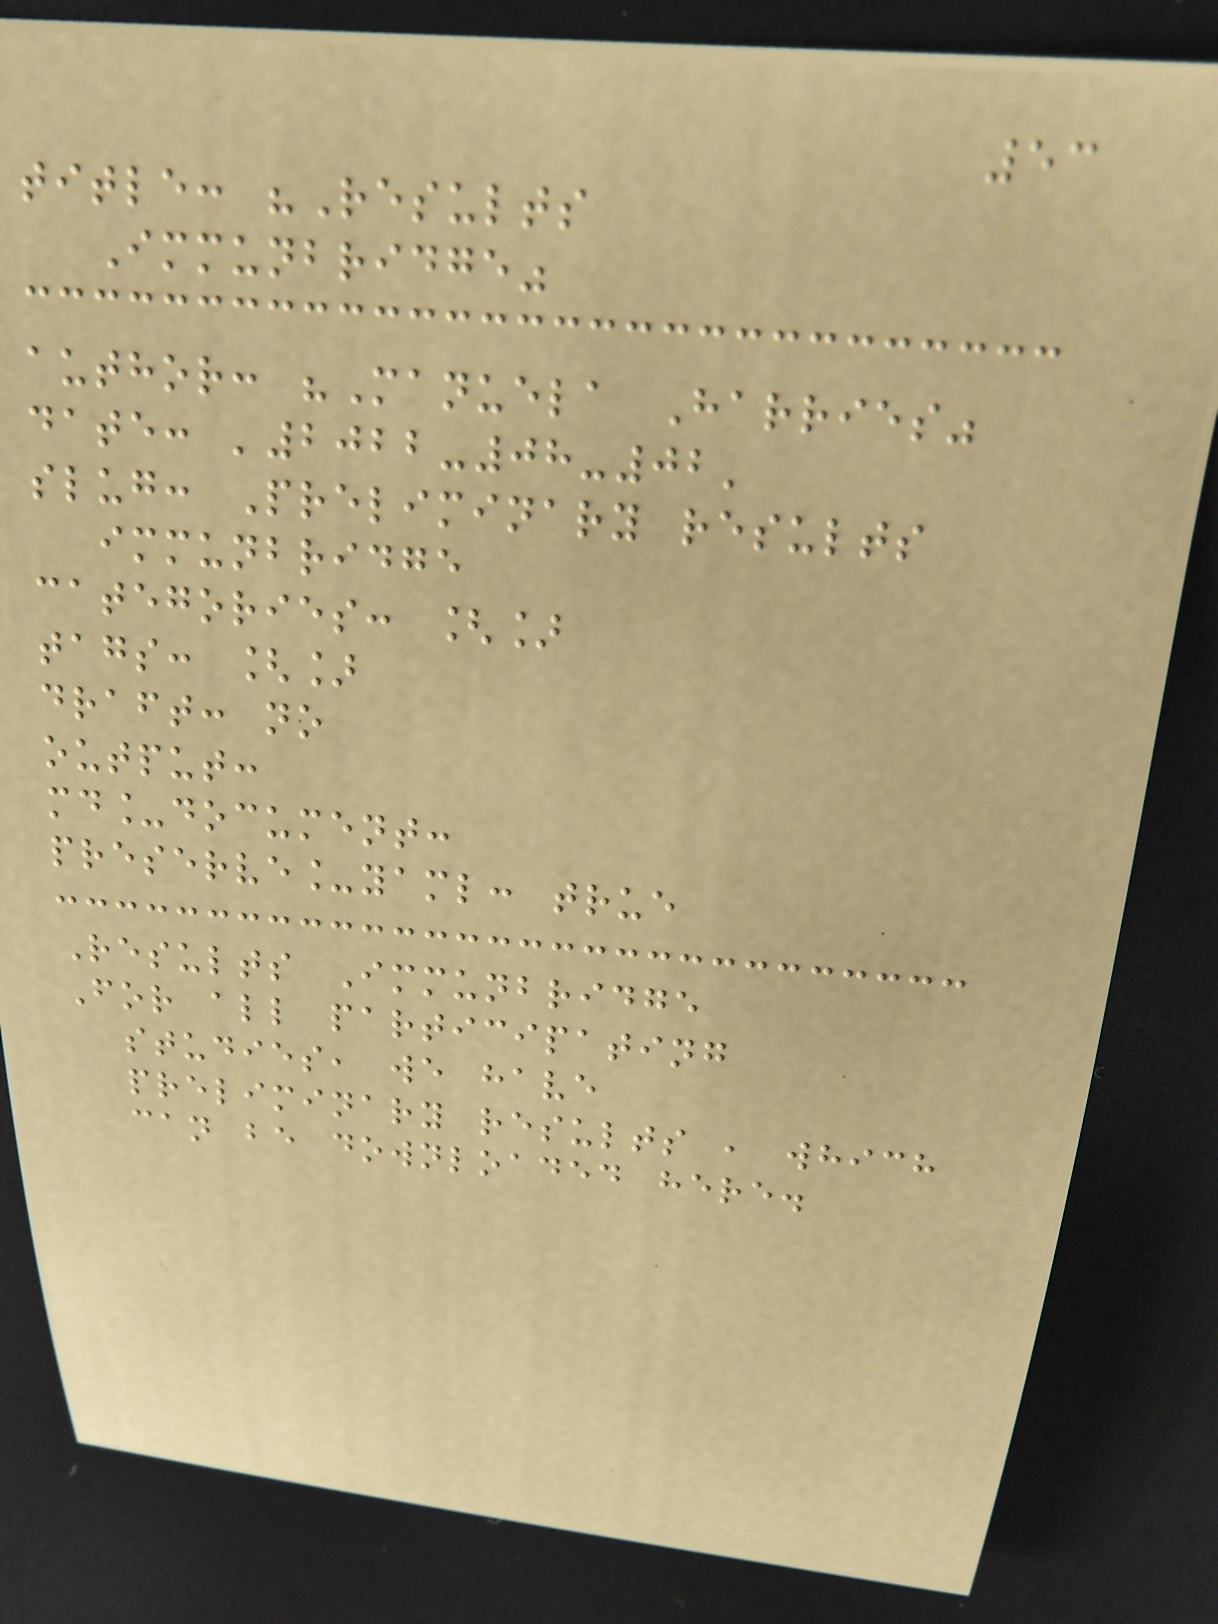53
title: "Results
Immunbridge"
author: "Manuela Harries"
date: '2022-08-02'
slug: Preliminary results
immunbridge
categories: []
tags: []
draft: no
output:
md_document:
preserve_yaml: true
Results Immunbridge
For all participating
studies, we have
preliminary results , which
can be downloaded here.
